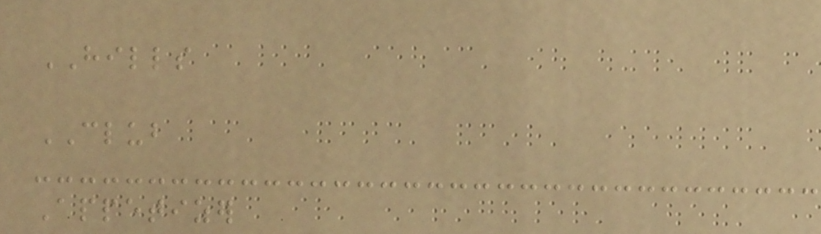HILLS
CLUB
Appetizer
